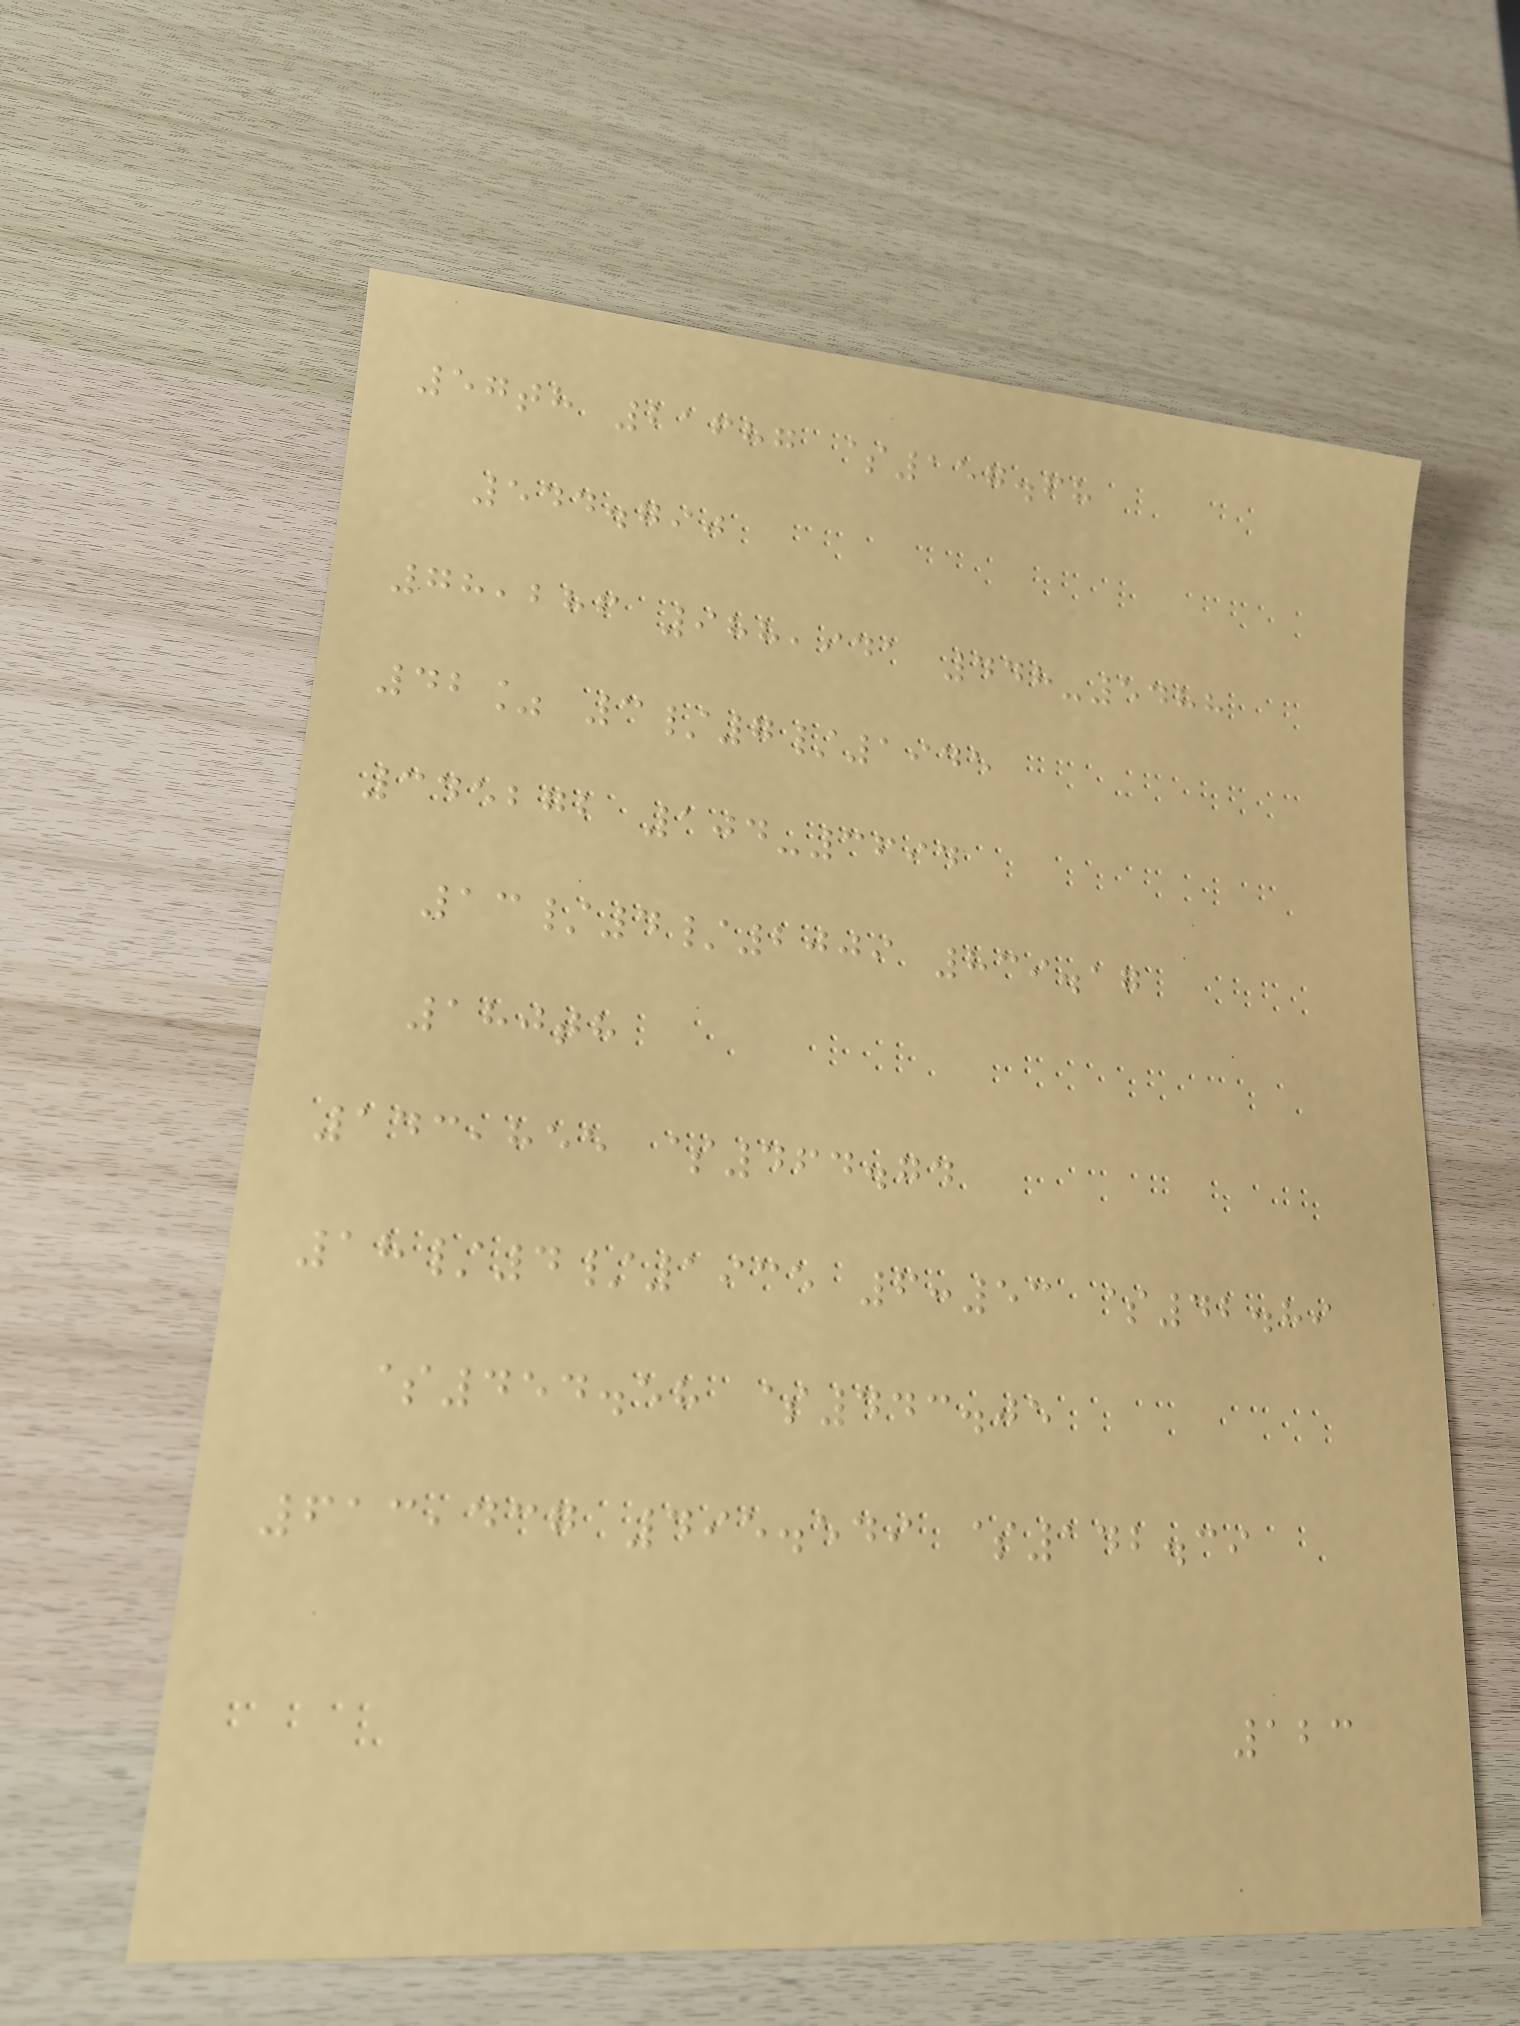57th 21687 $157.68
544.790
78,286 988,941 448-5488
42% 3/7/1945
345272 104-3694
13/4/2009 839.17
180th
143,855 $464.74
18/4/1935 6:53 $42.89
$454.58 $443.05
613,437 495.549 $142.39
123
